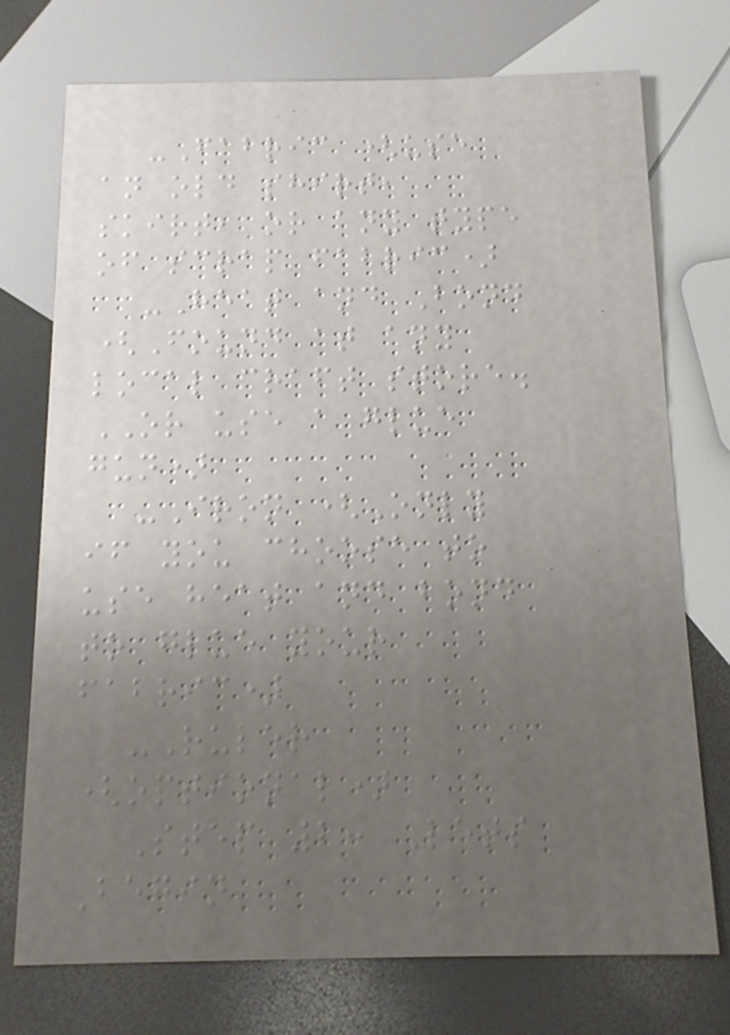-Fabric (use
an old shirt,
skirt, or any type
of scrap fabric)
-Heat and Bond
(Found at any
local craft store.
OR use a glue
gun)
-Iron (Only
if you choose to
use heat and bond
to glue your
fabric)
-Ruler
(optional)
Step 2: Lets
Begin
